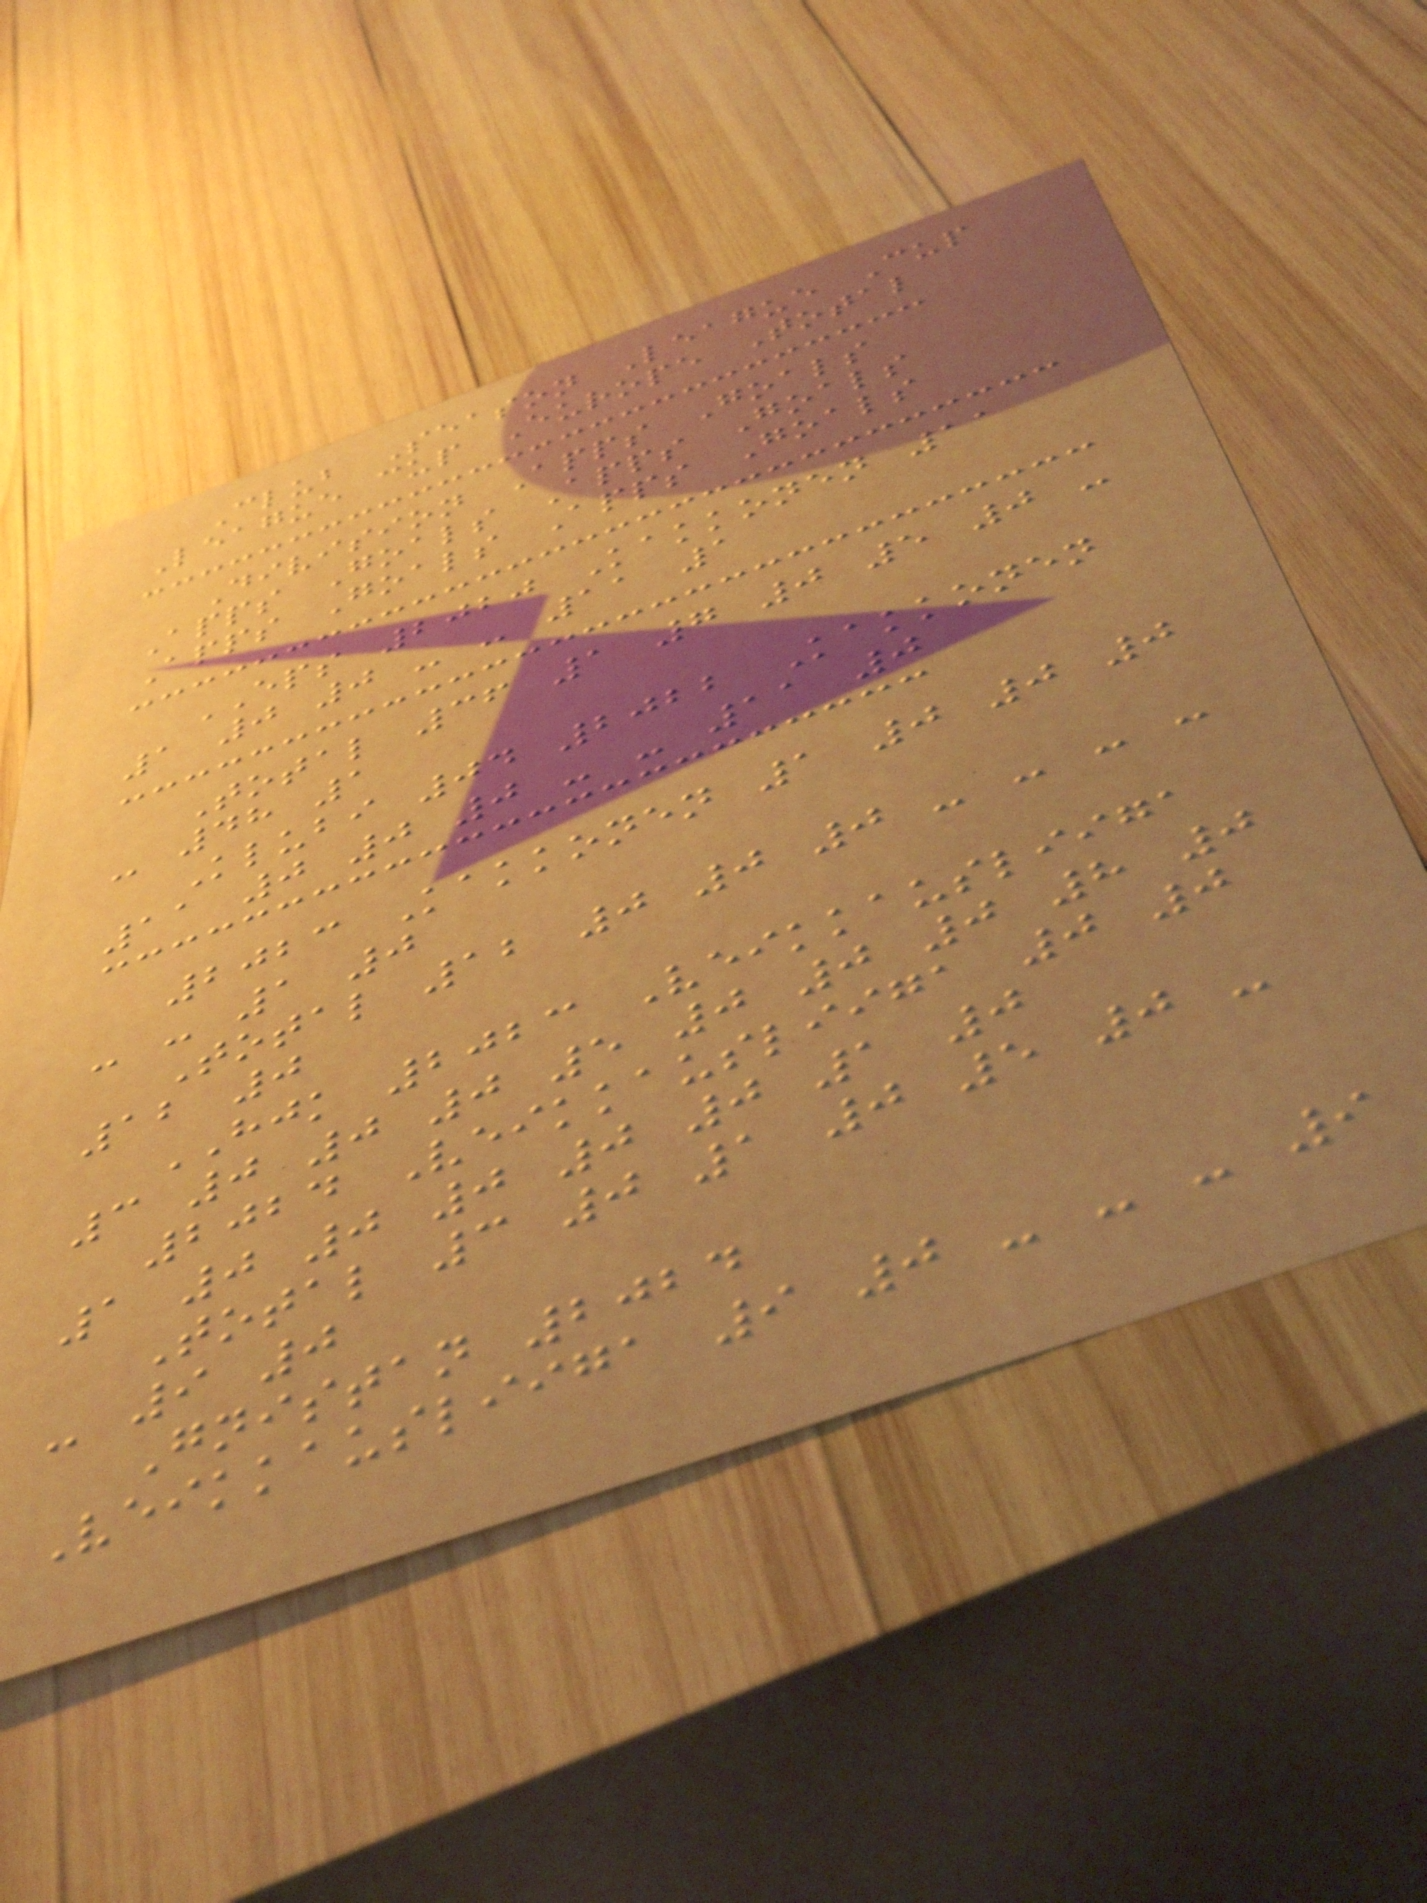Club Season League Cup
League cup Europe Total
Division Apps Goals
Apps Goals Apps Goals
Apps Goals Apps Goals
EPS 2020 Kakkonen 11
1 0 0 - - 11 1
Total 36 1 7 0 5 0 -
- 48 1
Klubi 04 2022 Kakkonen
11 0 0 0 - - 11 0
2023 Kakkonen 1 0 0 0
- - 1 0
Total 12 0 0 0 - - - -
12 0
HJK 2023 Veikkausliiga
3 0 0 0 5 0 0 0 8 0
2024 Veikkausliiga 0 0
1 0 0 0 0 0 1 0
Total 3 0 1 0 5 0 -
- 9 0
Gnistan 2024
Veikkausliiga 9 0 - - - 9
